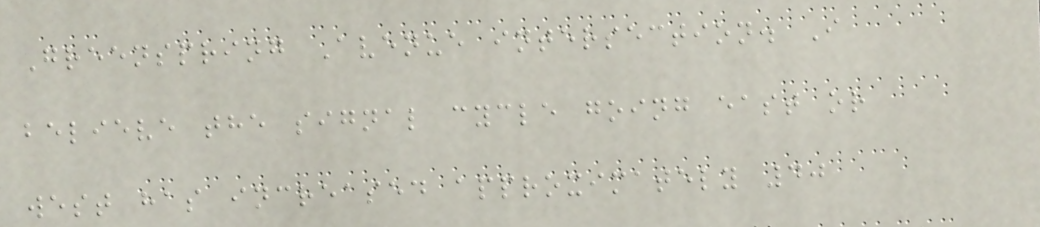Greenspring Avenue intersection. I
believe the signal cycle going east or
west has increased approximately 40
